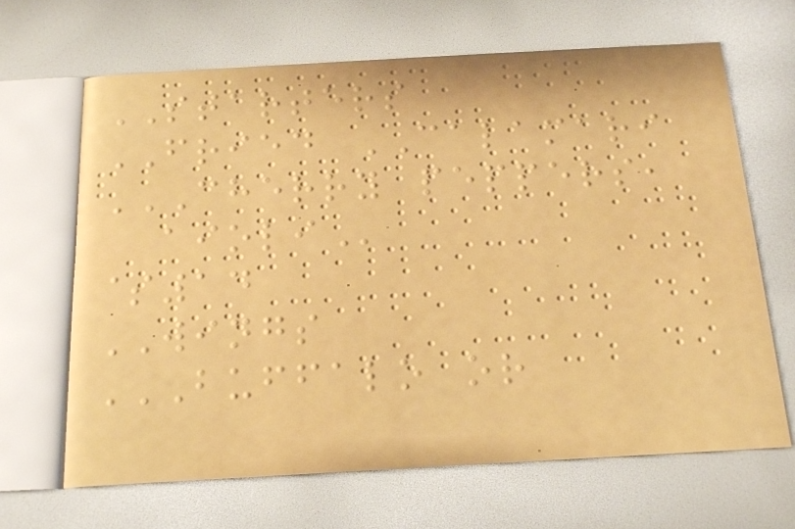STARTERS
FRIED CALAMARI
CHERRY PEPPERS,
AIOLI
$14
WINGS
BUFFALO OR
